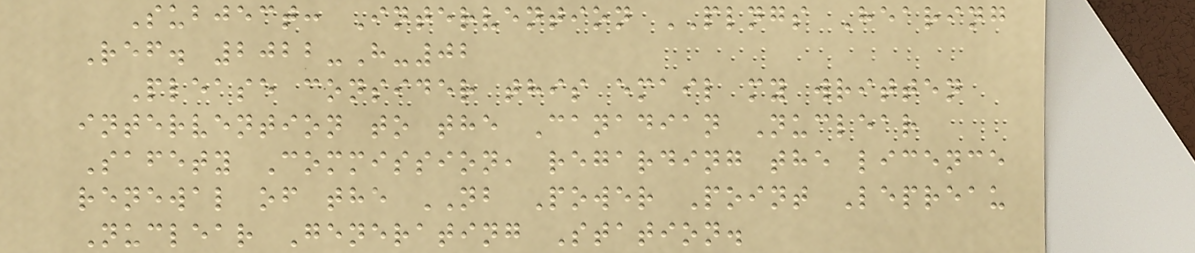Subject: Intervention PLNGS Hearing
Ref. 2022-H-02
Please consider this email my written
intervention to the Canadian Nuclear
Safety Commission, regarding the licence
renewal of the NB Power Point Lepreau
Nuclear Generating Station.
